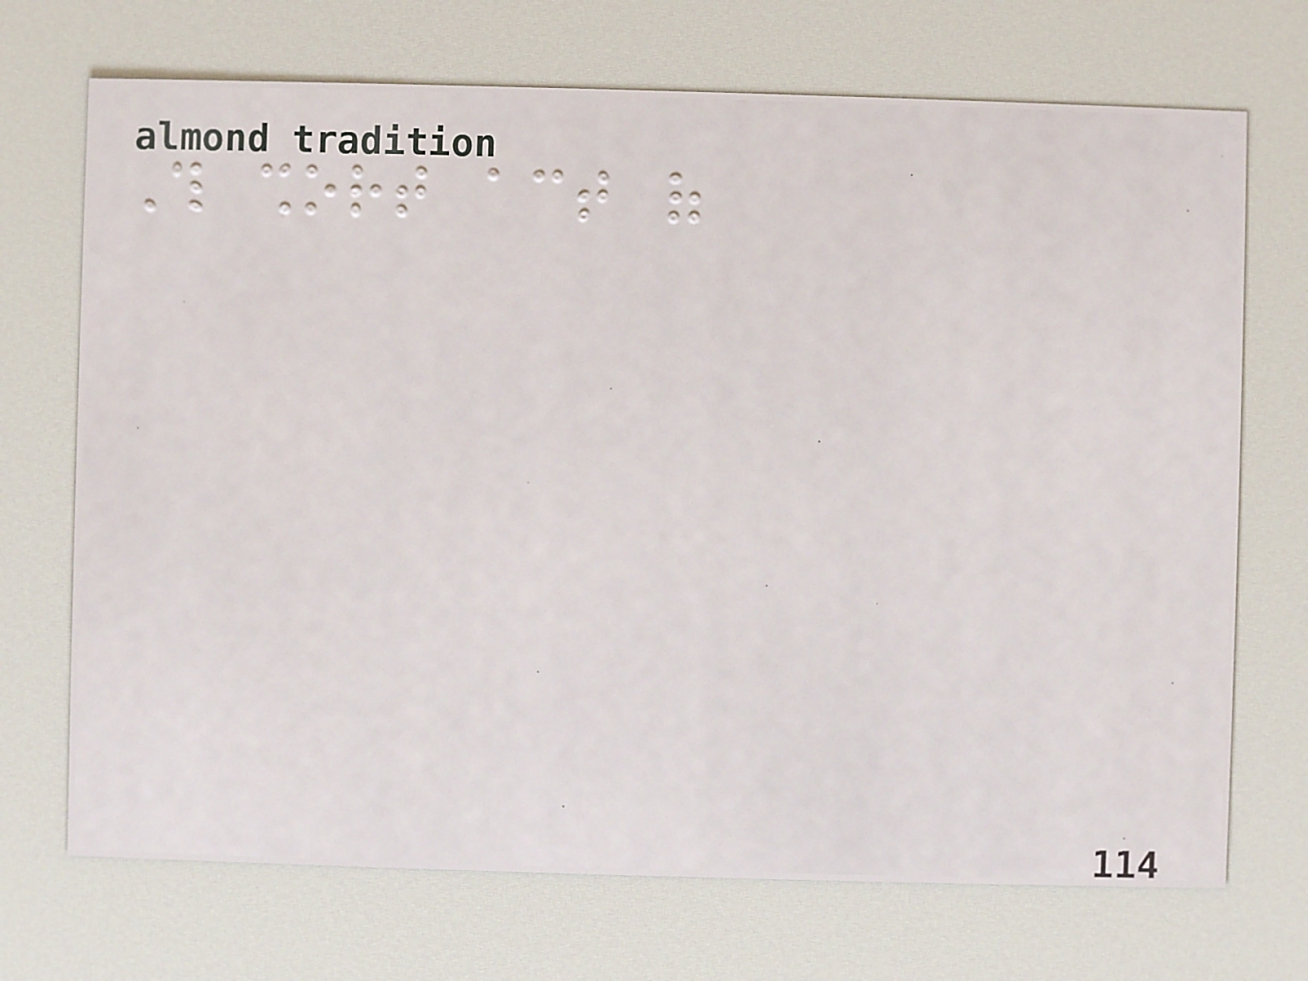This short act of
